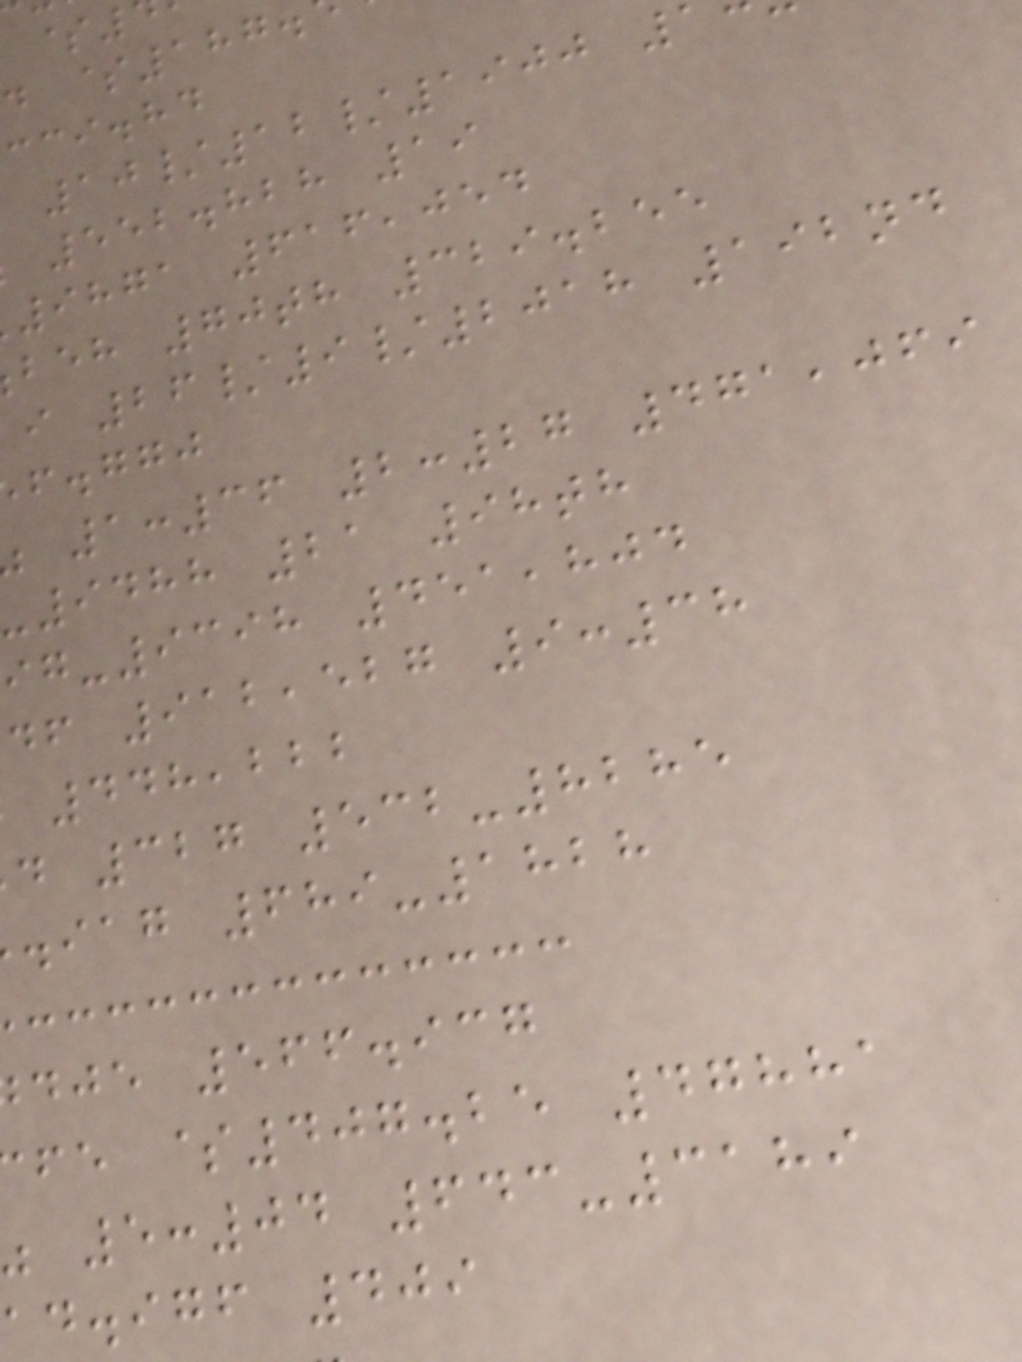d $187.
cci.hd
10/12/1900
552.828 19
9871 616,054
beh 70th 329.255
i 26/9/2018 192nd
f.ggj
1:36 2:27 471,069
-9488 21 98th
-9398 451,804
df 912,527 9:38
448,222
d 327 532-8285
.iag 689-1828
dje 566.937
fe $407.25 47881
5:04 643-3189
ad.igf 409
